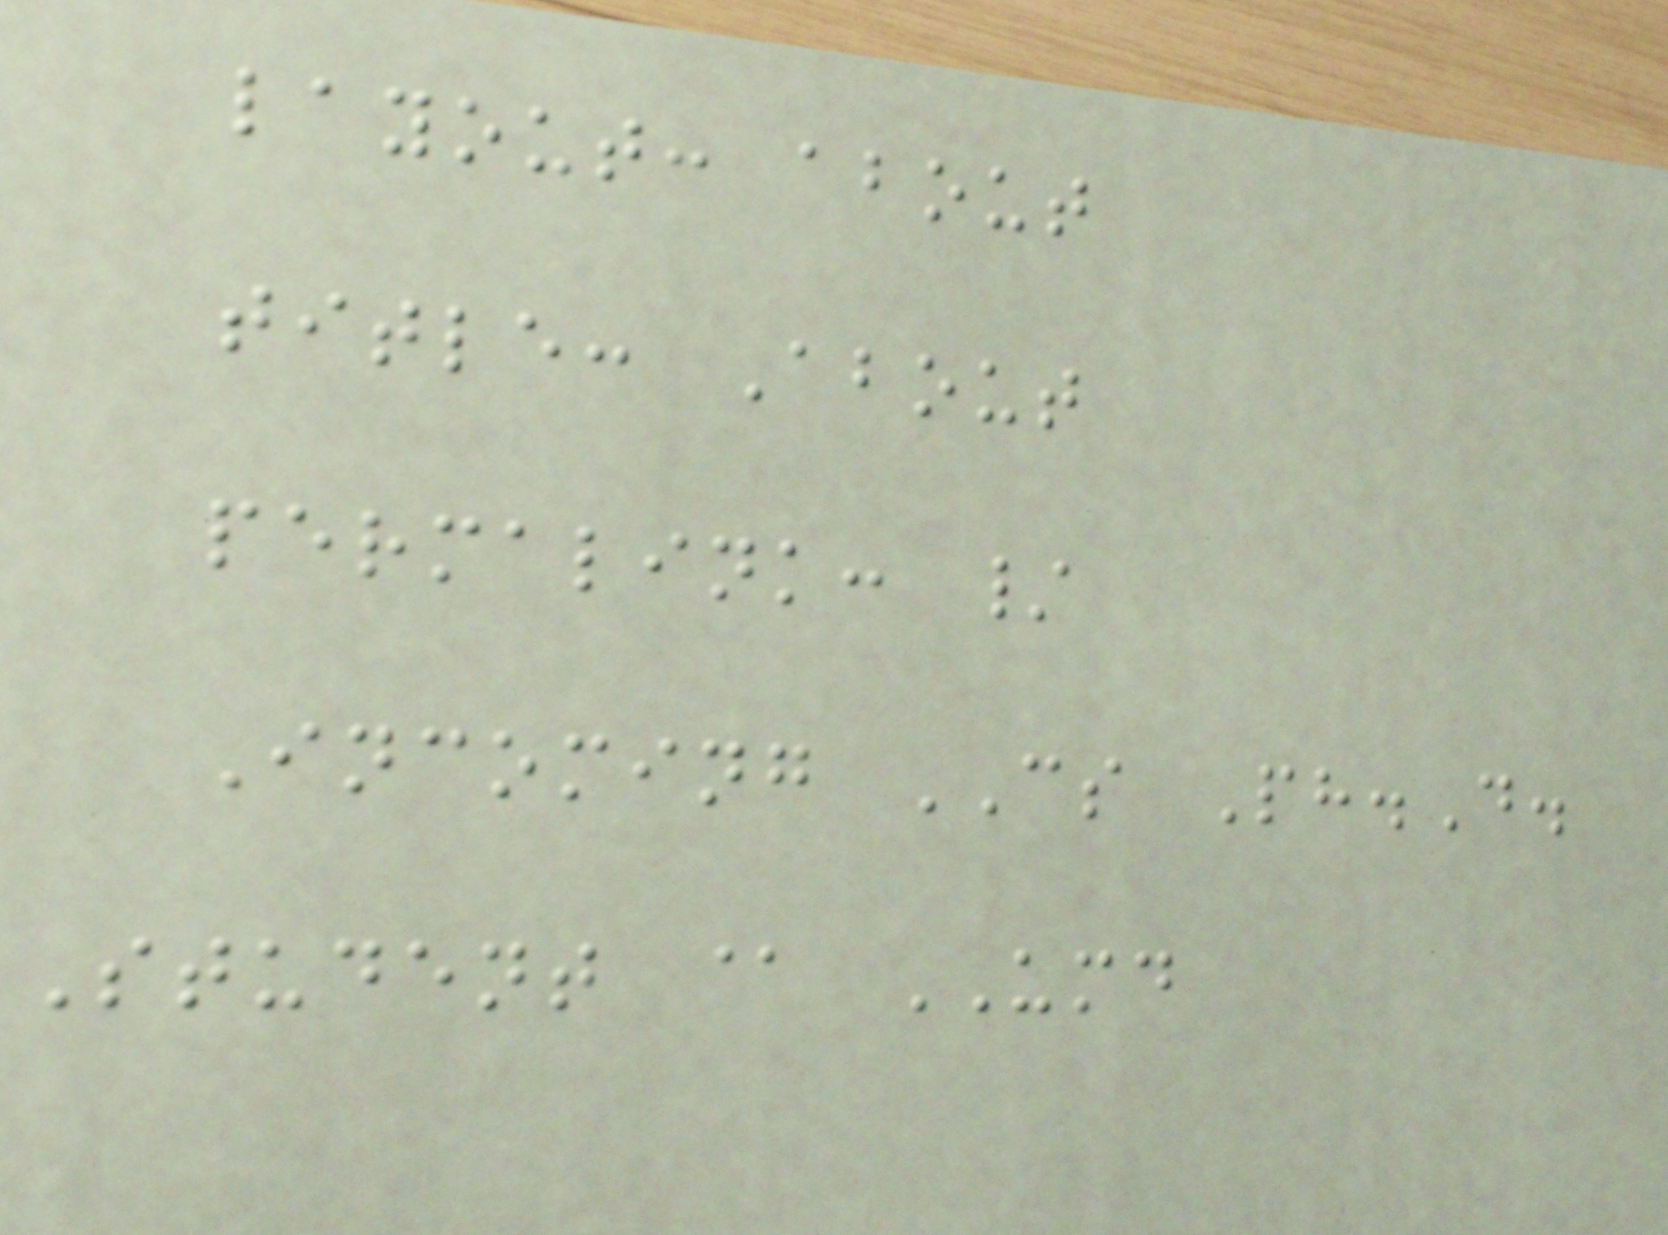layout: about
title: About
permalink: /
Incoming CS Ph.D.
Student @ UMD
